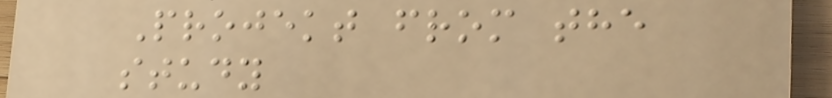Projekt from the
study
